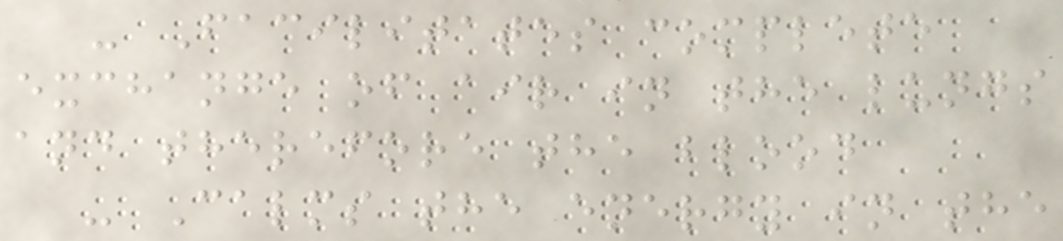- Facilitates complete
exchange of air in the lungs
and therefore the blood
- Calms the energy in the
